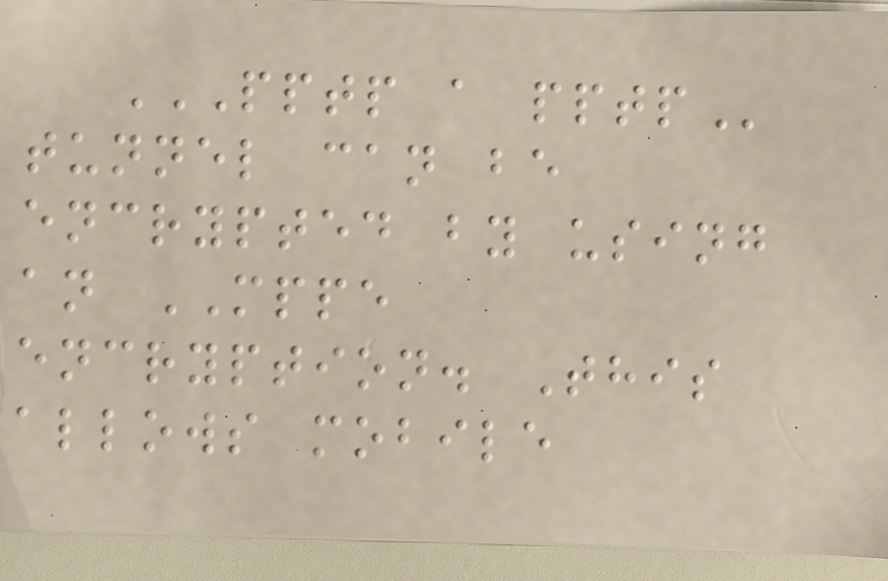PPTP A PPTP
tunnel can be
encrypted by using
an MPPE
encryption. This
allows mobile
